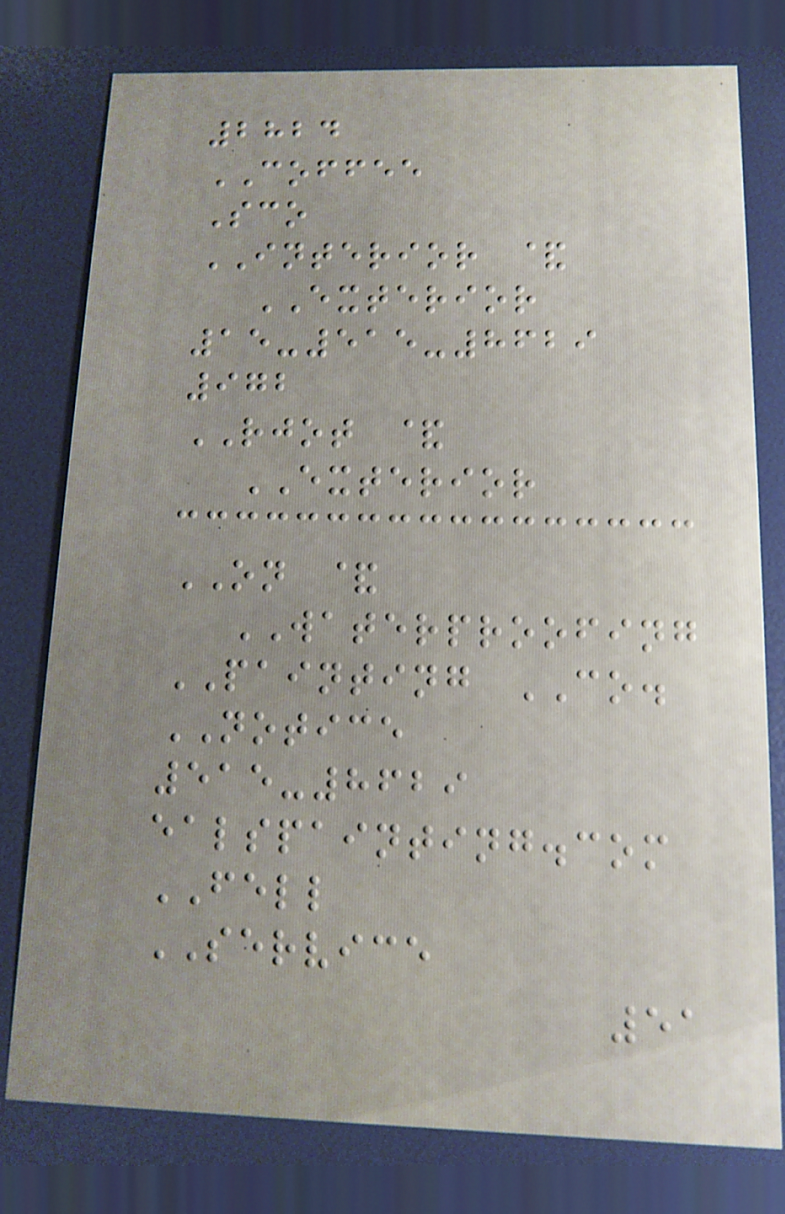2824
COFFEE
Sco
INTERIOR &
EXTERIOR
15-515-8629
972
RJOT &
EXTERIOR
ON &
WATERPROOFING
PAINTING CO.
NOTICE
515-8629
ealspainting.com
FELL
SERVICE
51
